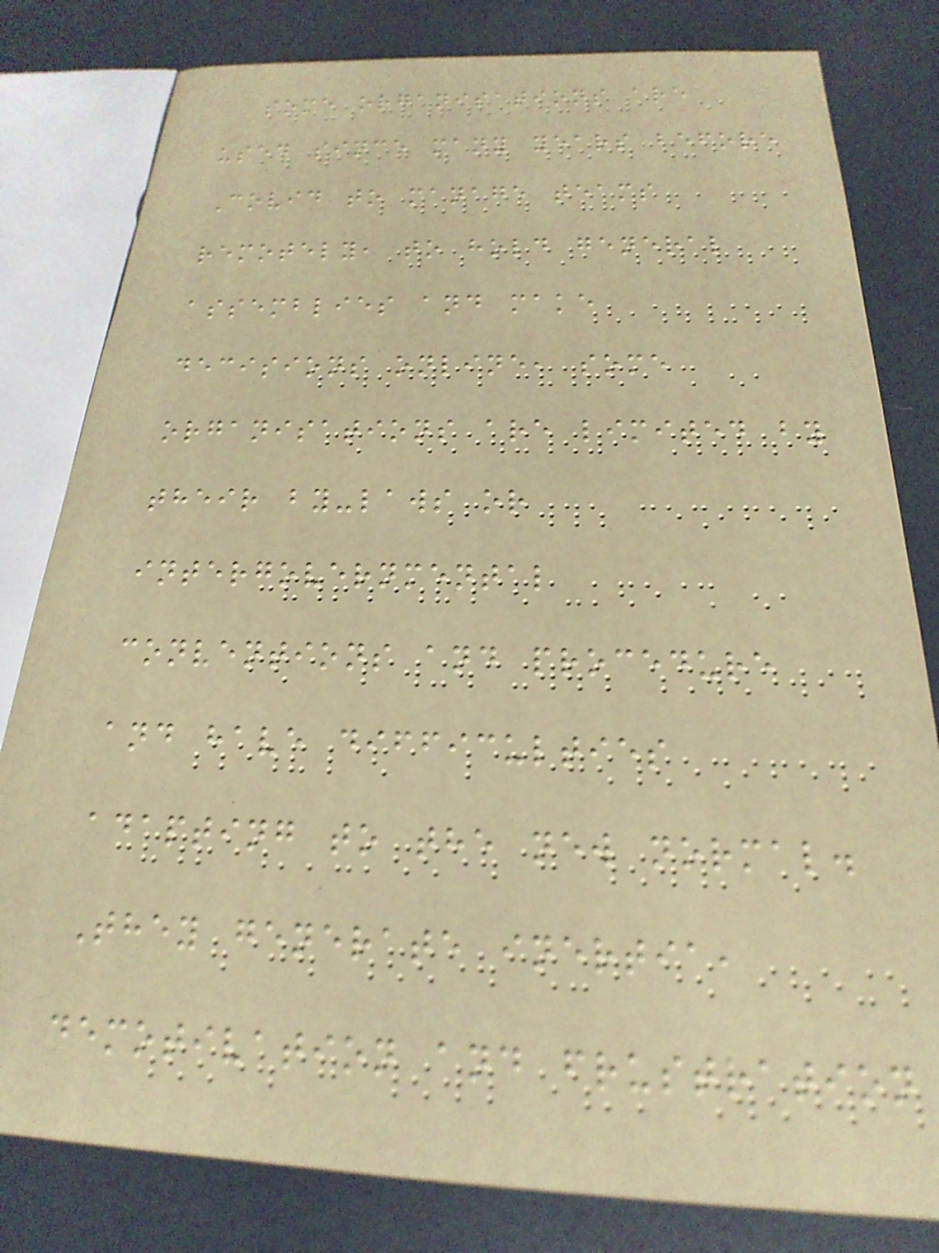some organisations are
used since many years before
Covid to manage teams
remotely, to hold general
assemblies and make
decisions online, some
organisations are limited by
their by-laws or
intergovernmental
conventions and procedure
and have difficulties
adapting to the new normal.
They generate inertia,
demotivation and frustration
